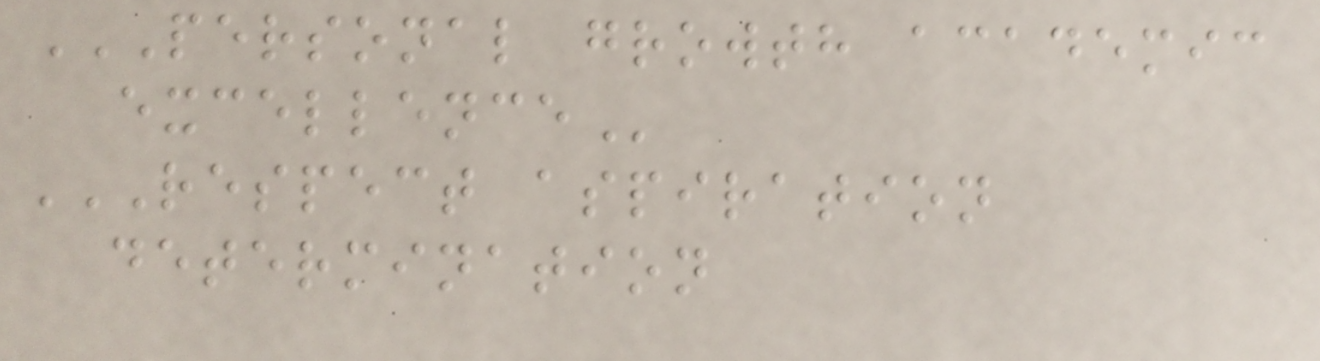PERSONAL GROWTH ACADEMIC
EXCELLENCE
RESPECT ASPIRATION
DETERMINATION
